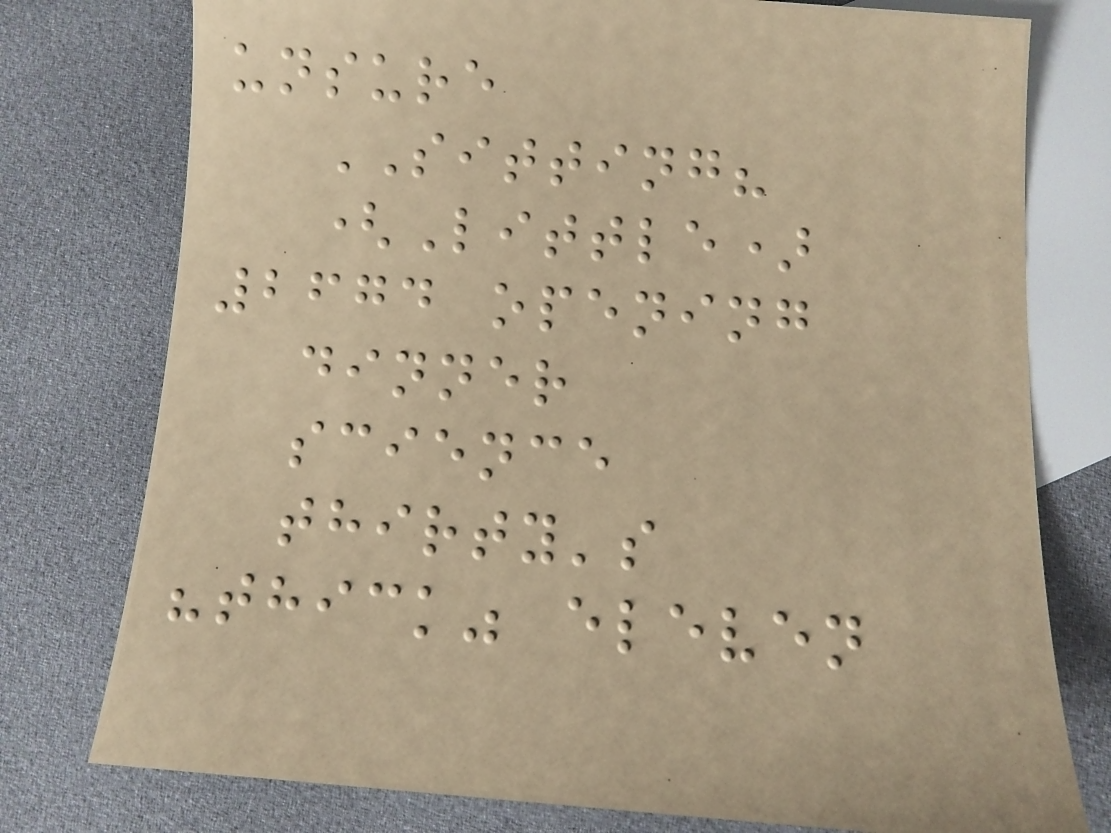unsure
SITTING?
(Little)
2674 opening
dinner
science
thirty's
"thick" eleven
